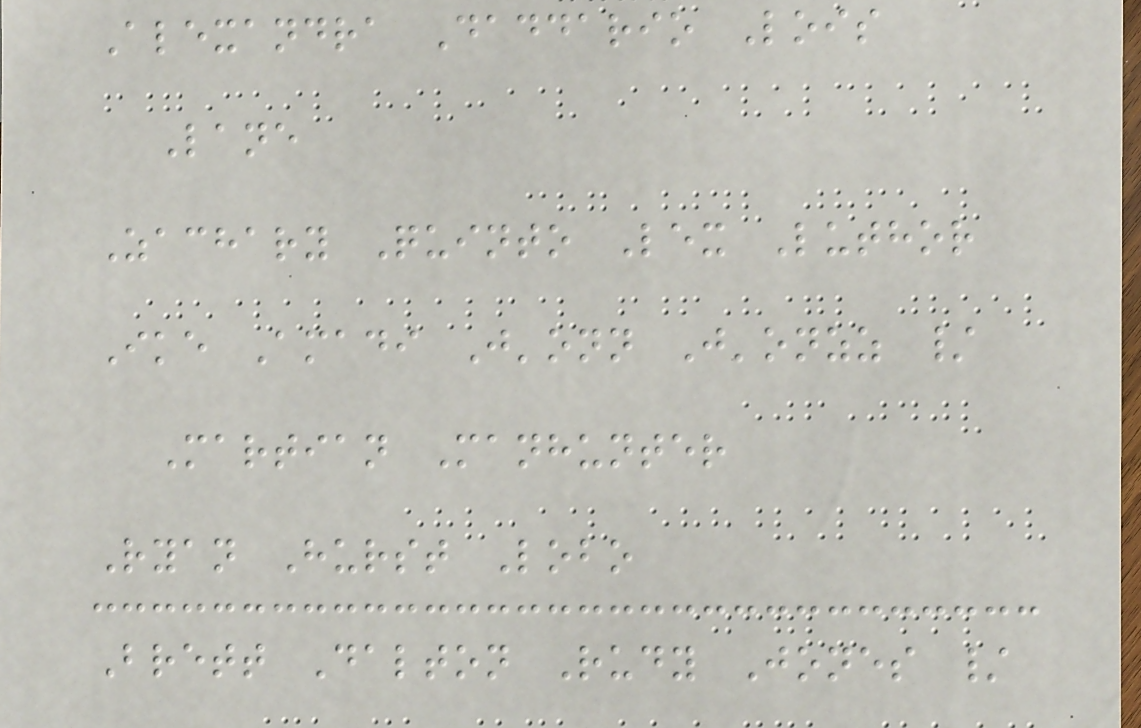Alexandra Daddario Lois
Lane
Zachary Quinto Lex Luthor
Ike Amadi J'onn J'onzz /
Martian Manhunter
Ryan Hurst Lobo
Brett Dalton Rudy Jones /
